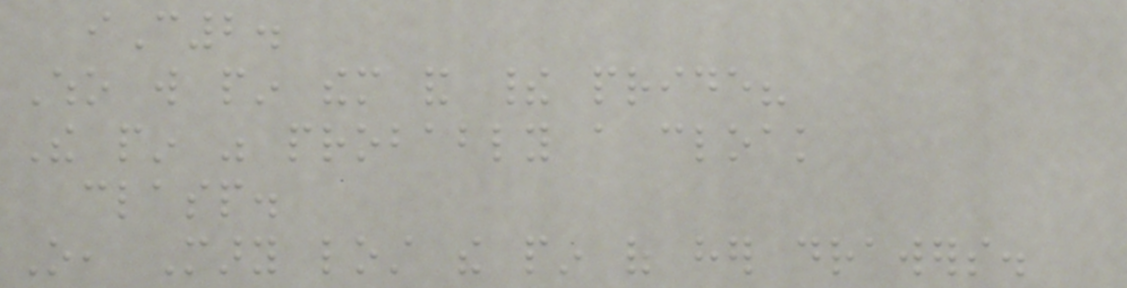iC2.
Who will pin them and their pride?
The pin was probably a cloak
clasp.
O, Mary lost the pin of her drawers.
